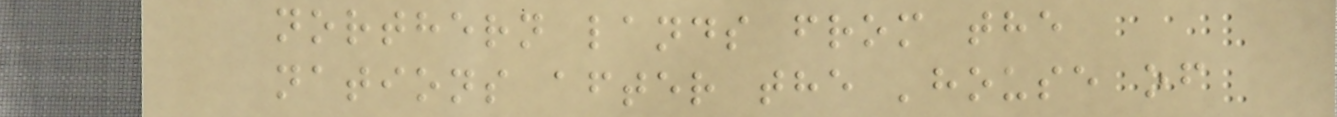northern lands from the
nations after the 'house of
